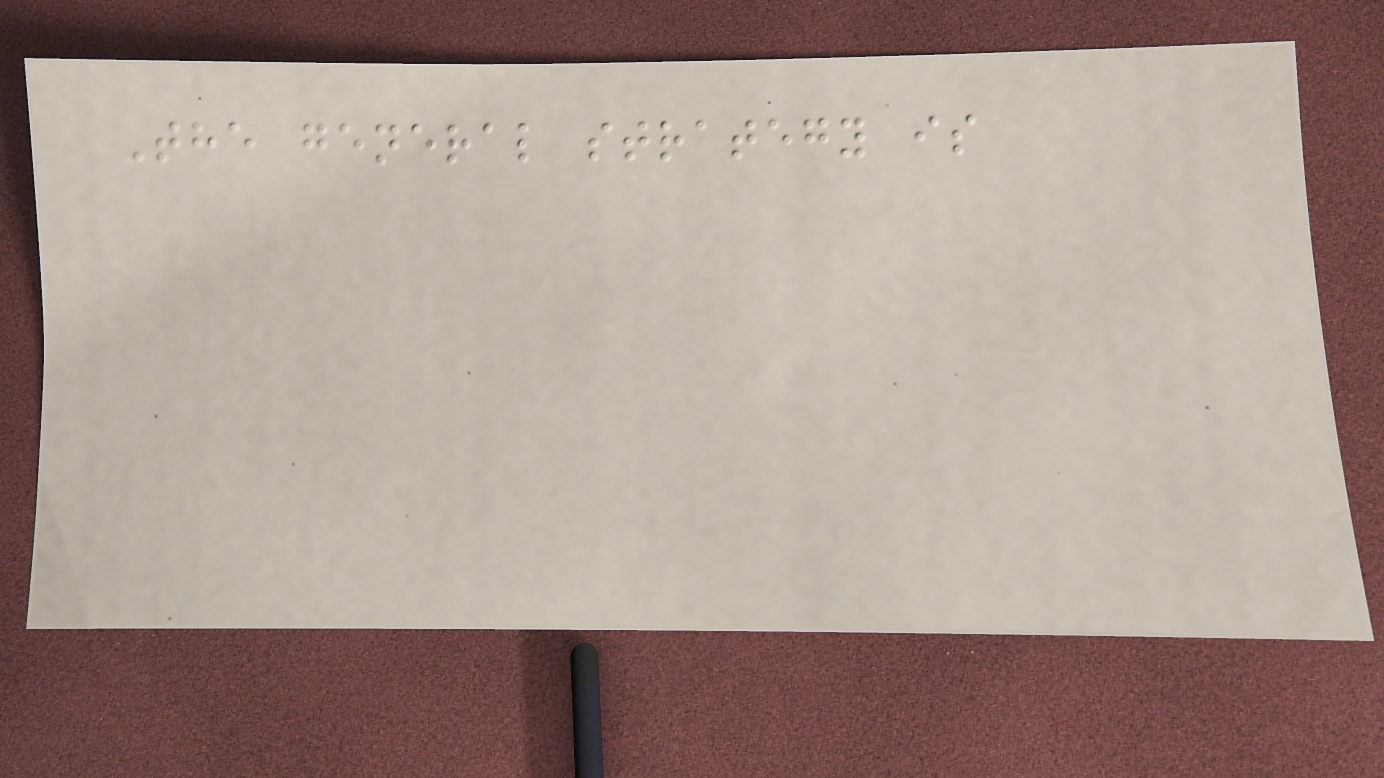The general strategy is
